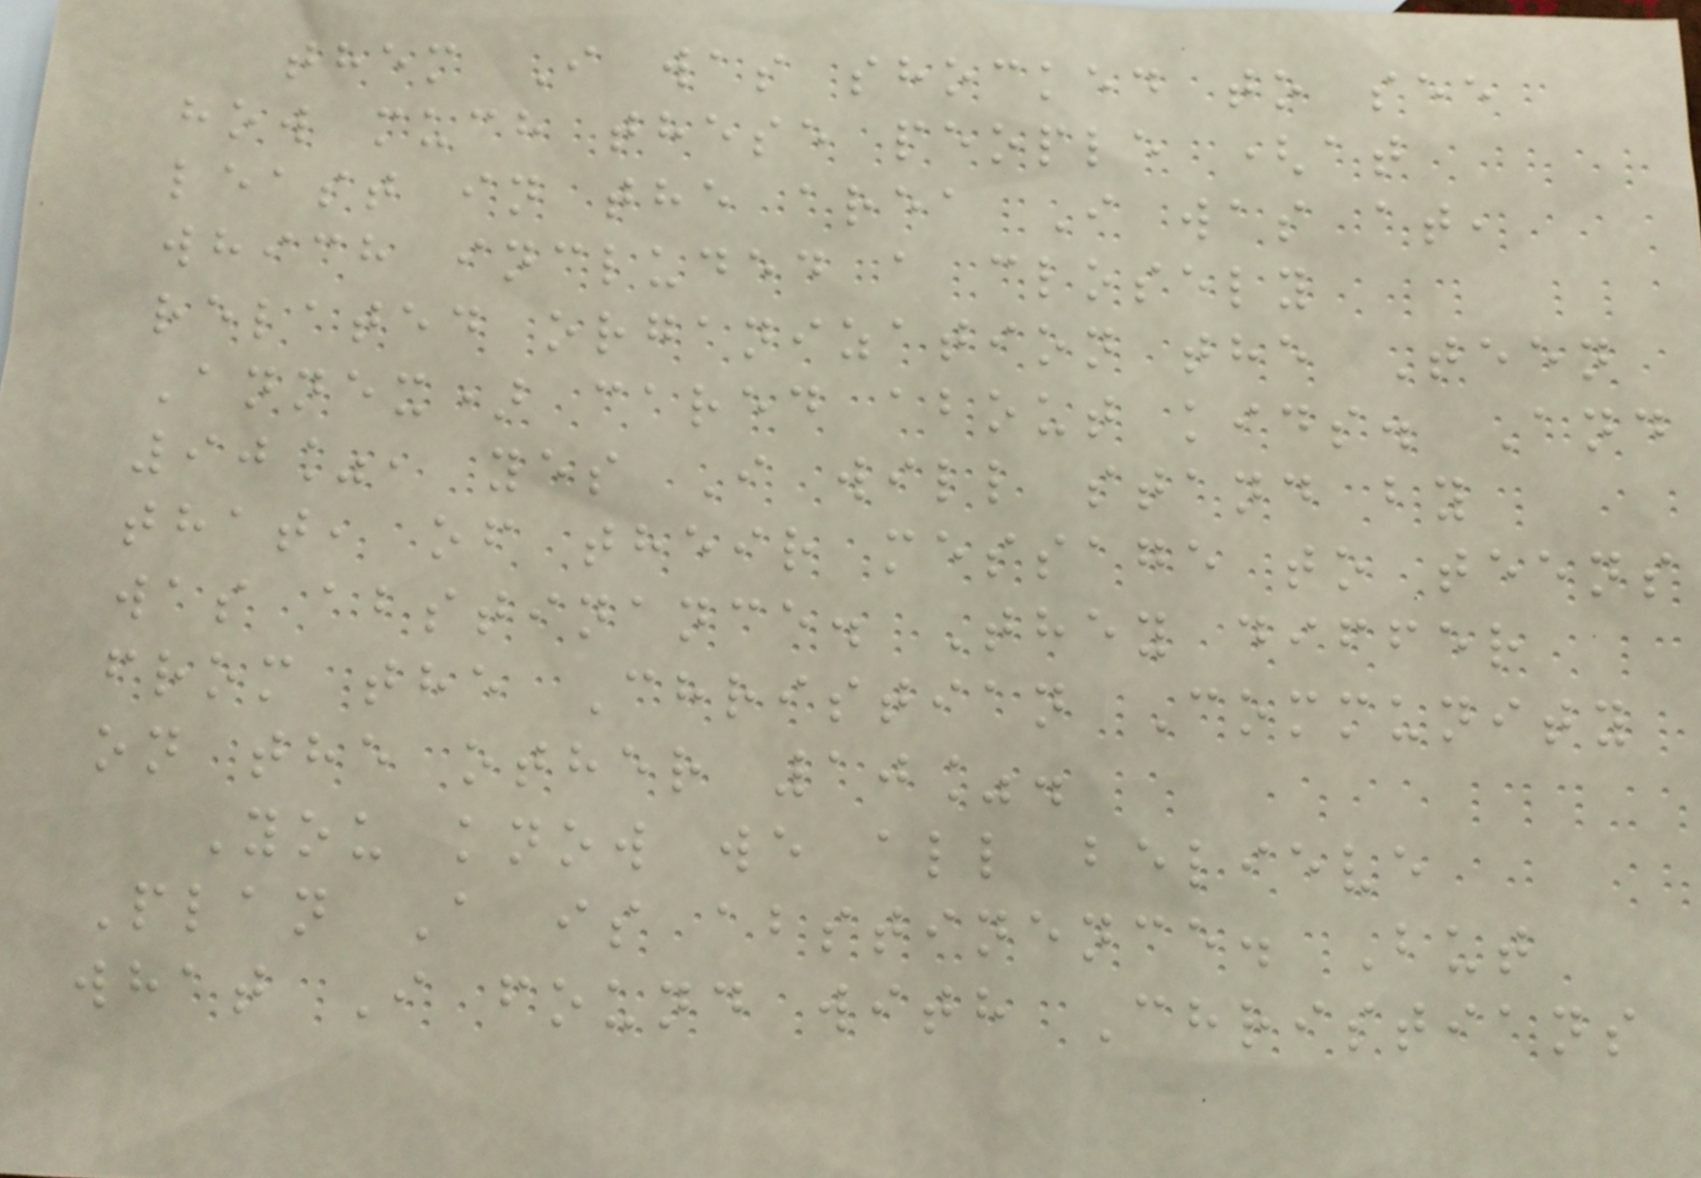them I was shocked to see
how much these people (at
least in the area I was at,
which included a closely
related organization the Teen
Annex) cared about kids. And
90%, yes I will stand by
that, of their message to teens
was abstinance. They differ
from the Christian Community
on the other 10%.
You know we all believe
Plan A is abstinence. But
what I found with Christians
